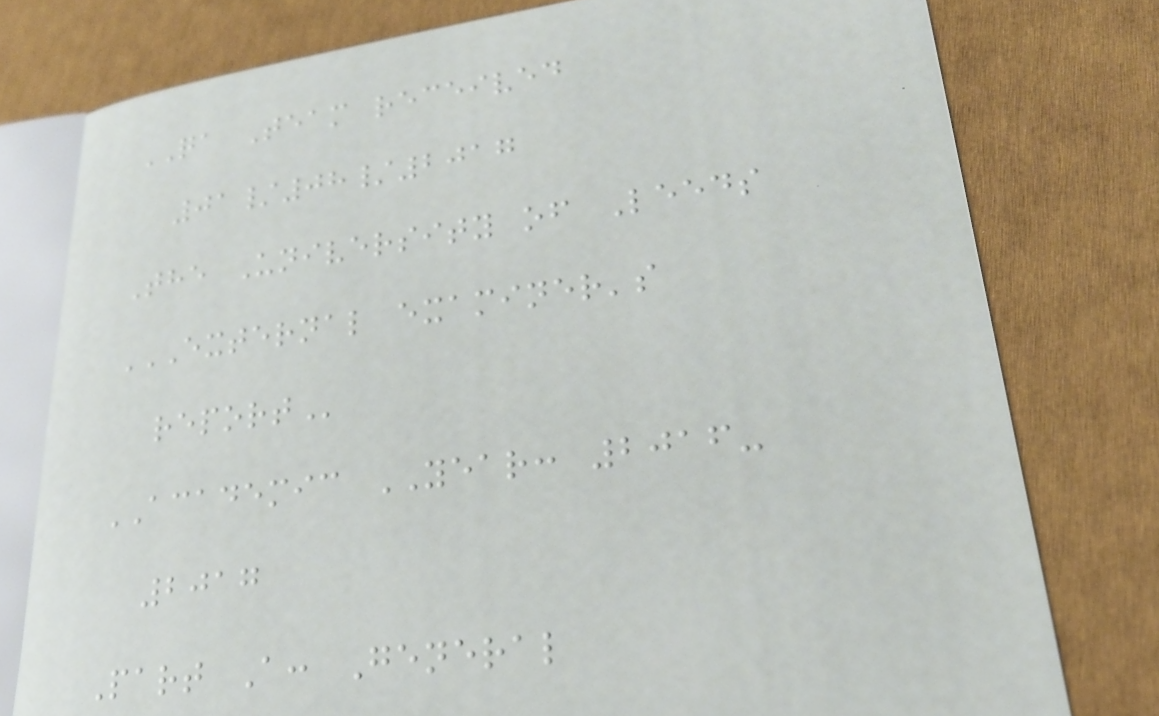QA Team received
01/08/2017
The University of Leeds
EXTERNAL EXAMINER'S
REPORT
ACADEMIC YEAR: 2016-
2017
Part A: General
